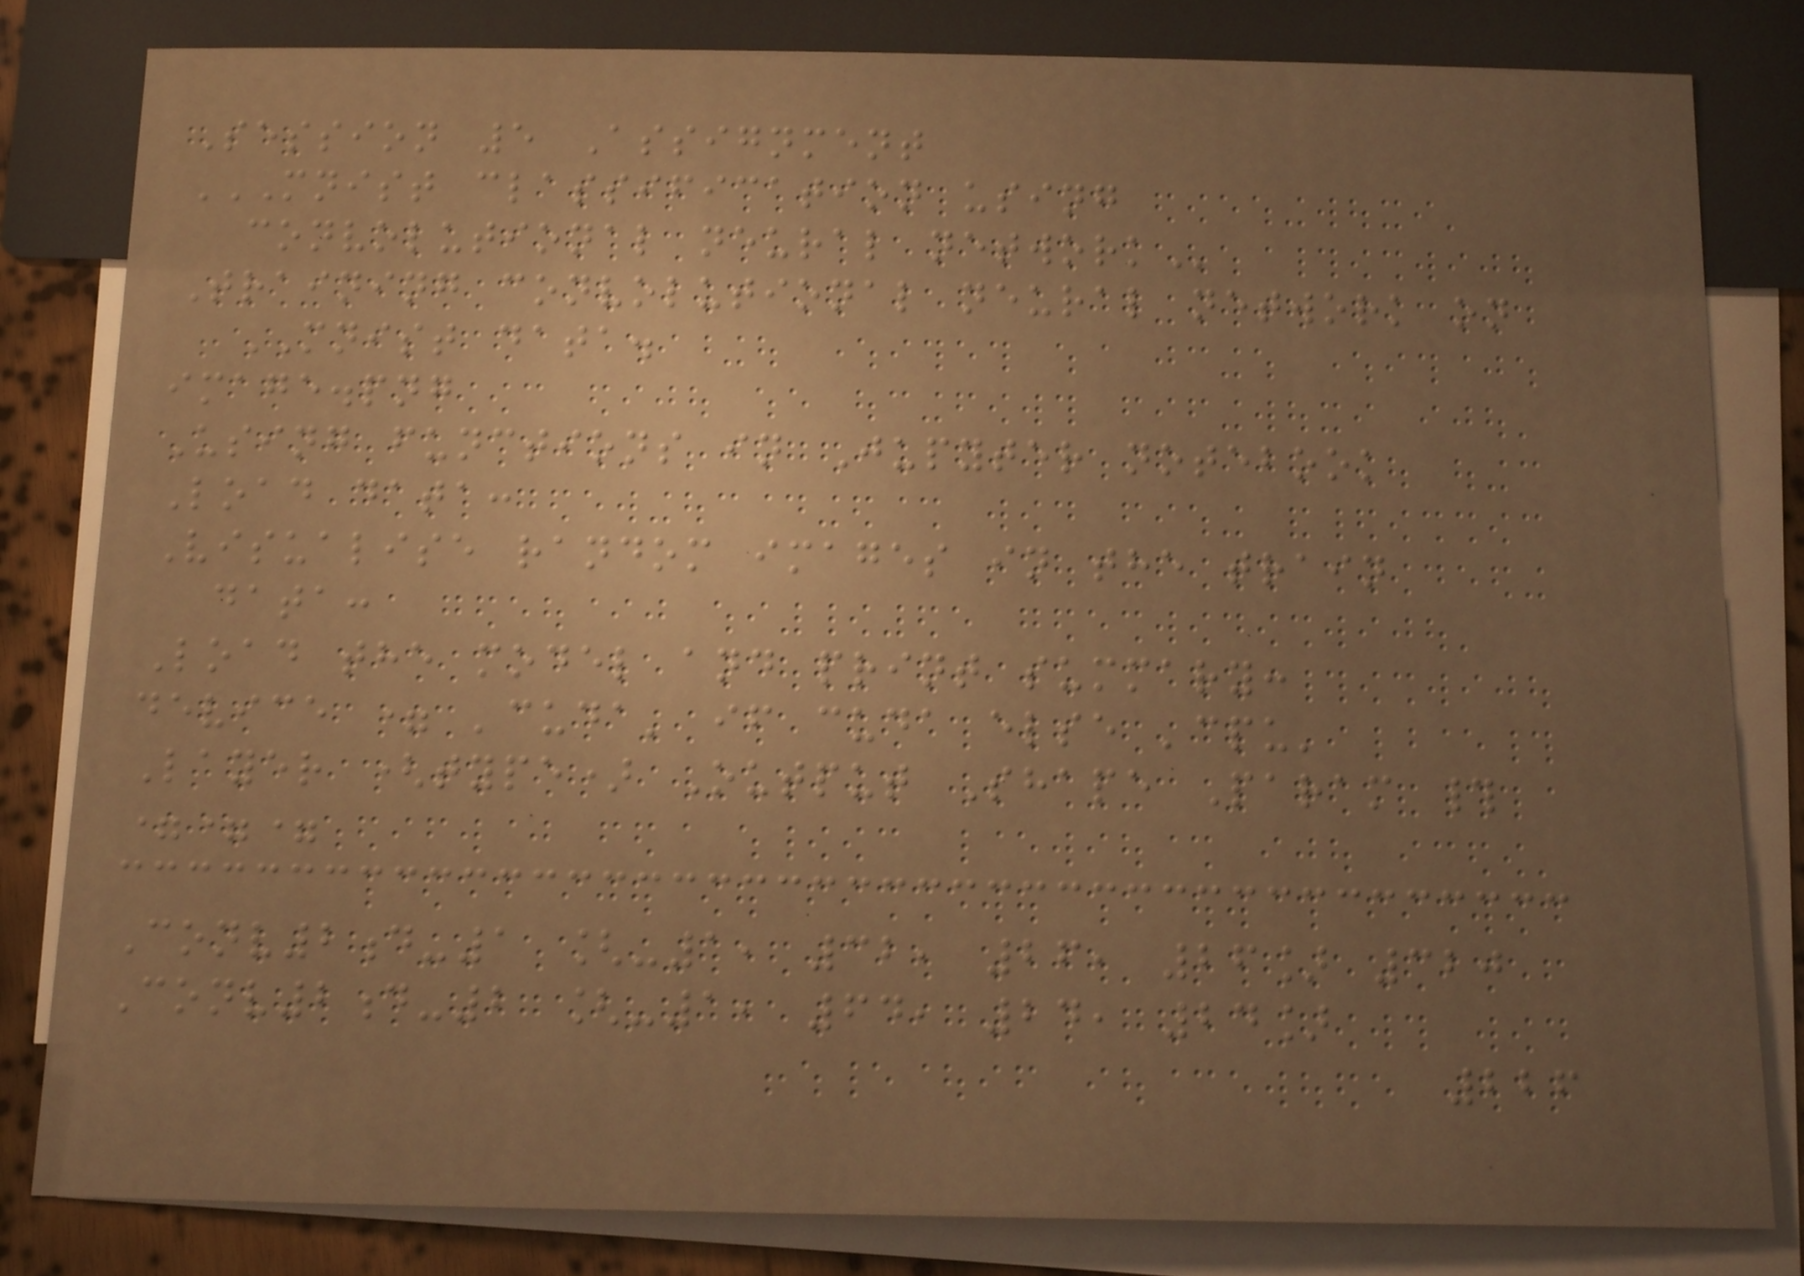Session 5 Assignment
MNIST CLASSIFICATION USING
CONVOLUTIONAL NEURAL NETWORK
Training convolutional neural network on
MNIST data.
image.png
Using functions in Jupyter notebook
Load data:
Visualise random images in the train
data:
Load the model and print summary:
device = 'cuda' if cuda else 'cpu'
Layer (type) Output Shape Param #
===
Conv2d-1 [-1, 32, 26, 26] 320
Conv2d-2 [-1, 64, 24, 24]
226
